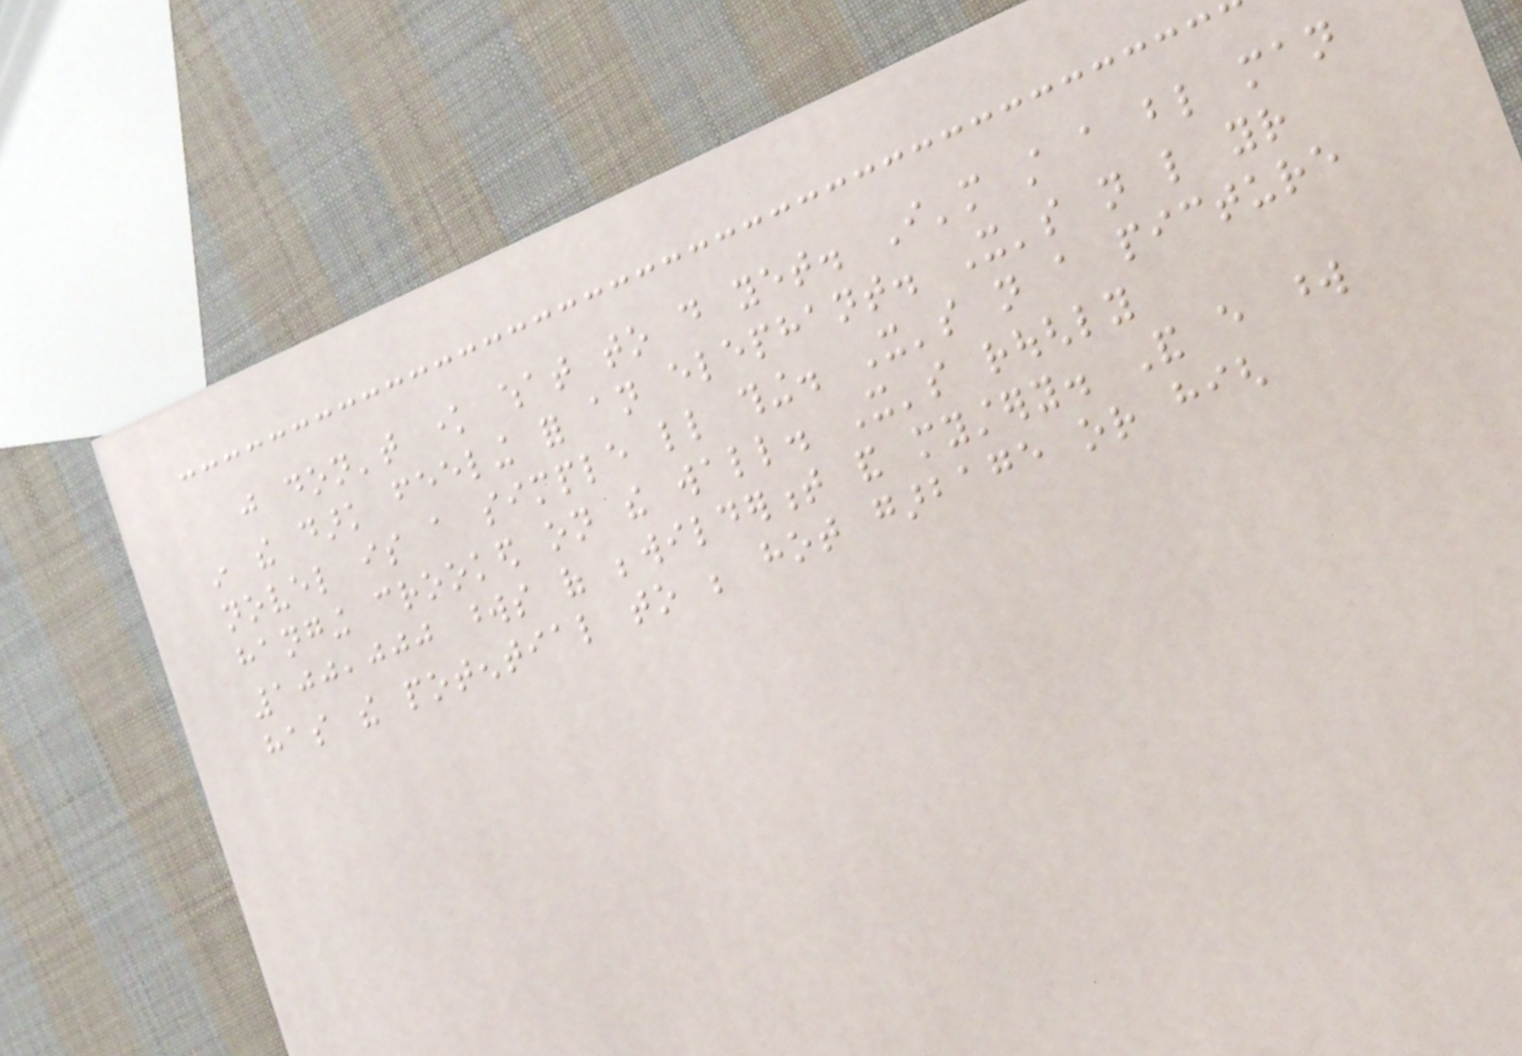just don't know what to do yet. I'm still a blind man
in the dark feeling for an elephant. It's not like your
novel is a simple little thing. It's not a picture
hanging crooked on the wall. It's roughly
100,000 words of bewilderment and mystery. And every word
has the potential to be hot garbage or high
